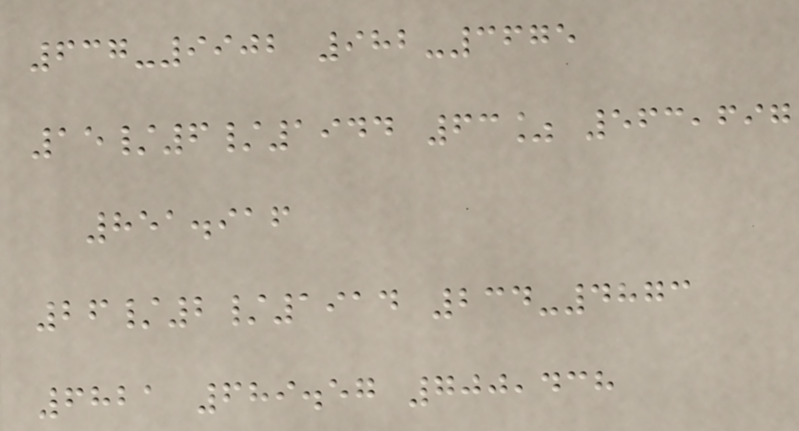637-9902 982-3675
15/6/1944 63% 563,697
851.916
26/2/1914 234-4873
6821 689.57 700,438
